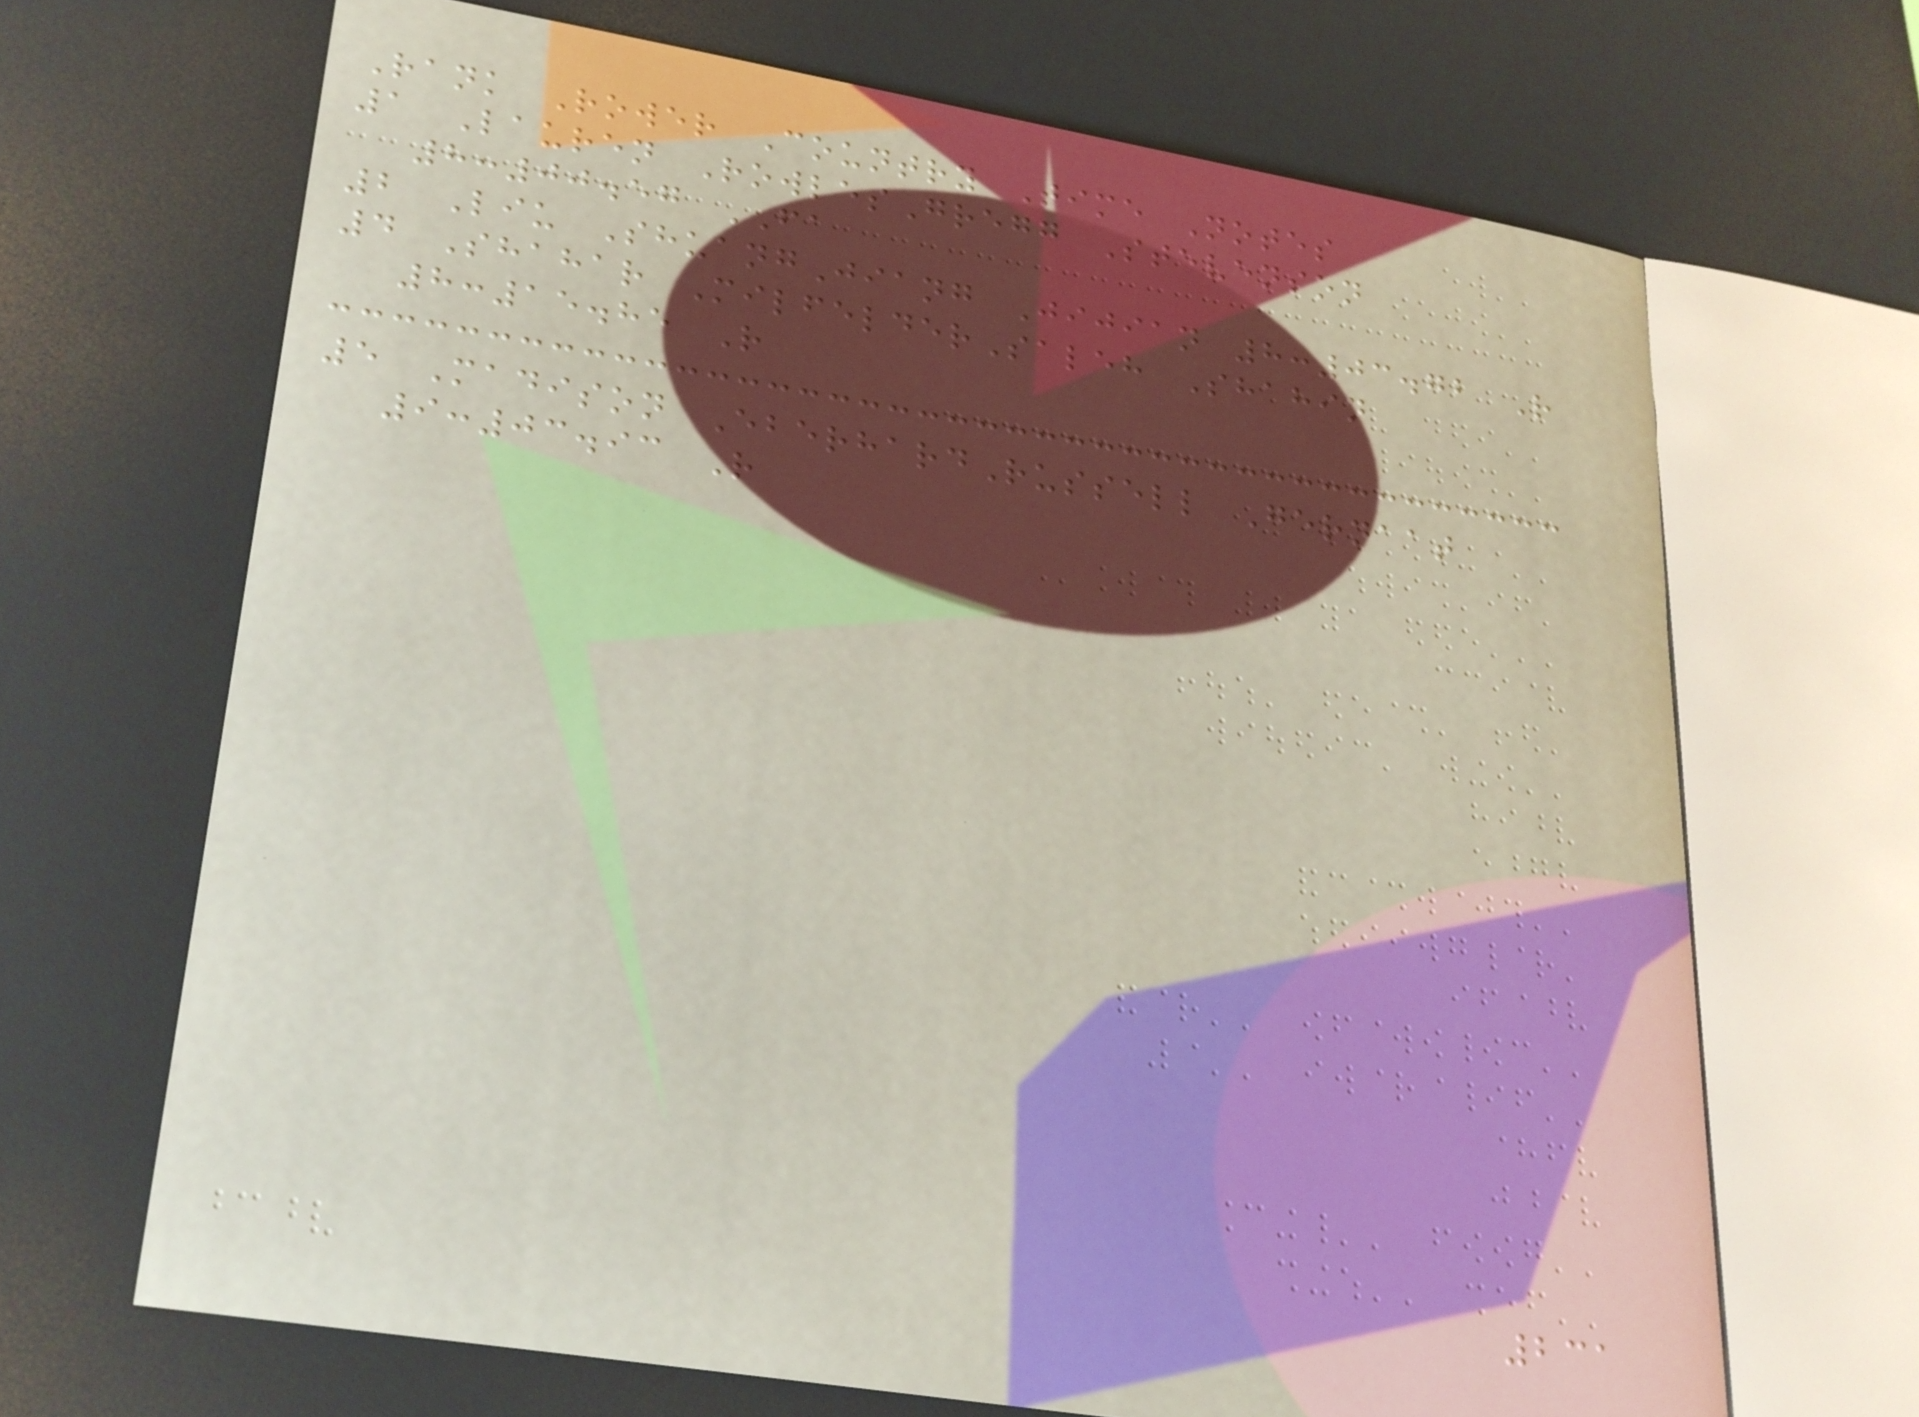Rank Rower Country Time Notes
1 Lauren RowlesGregg Stevenson
8:00.57 FA
2 Liu ShuangJiang Jijian 8:03.72 R
4 Shahar MilfelderSaleh Shahin
8:15.85 R
5 Madison EberhardRussell Gernaat
9:03.93 R
231
